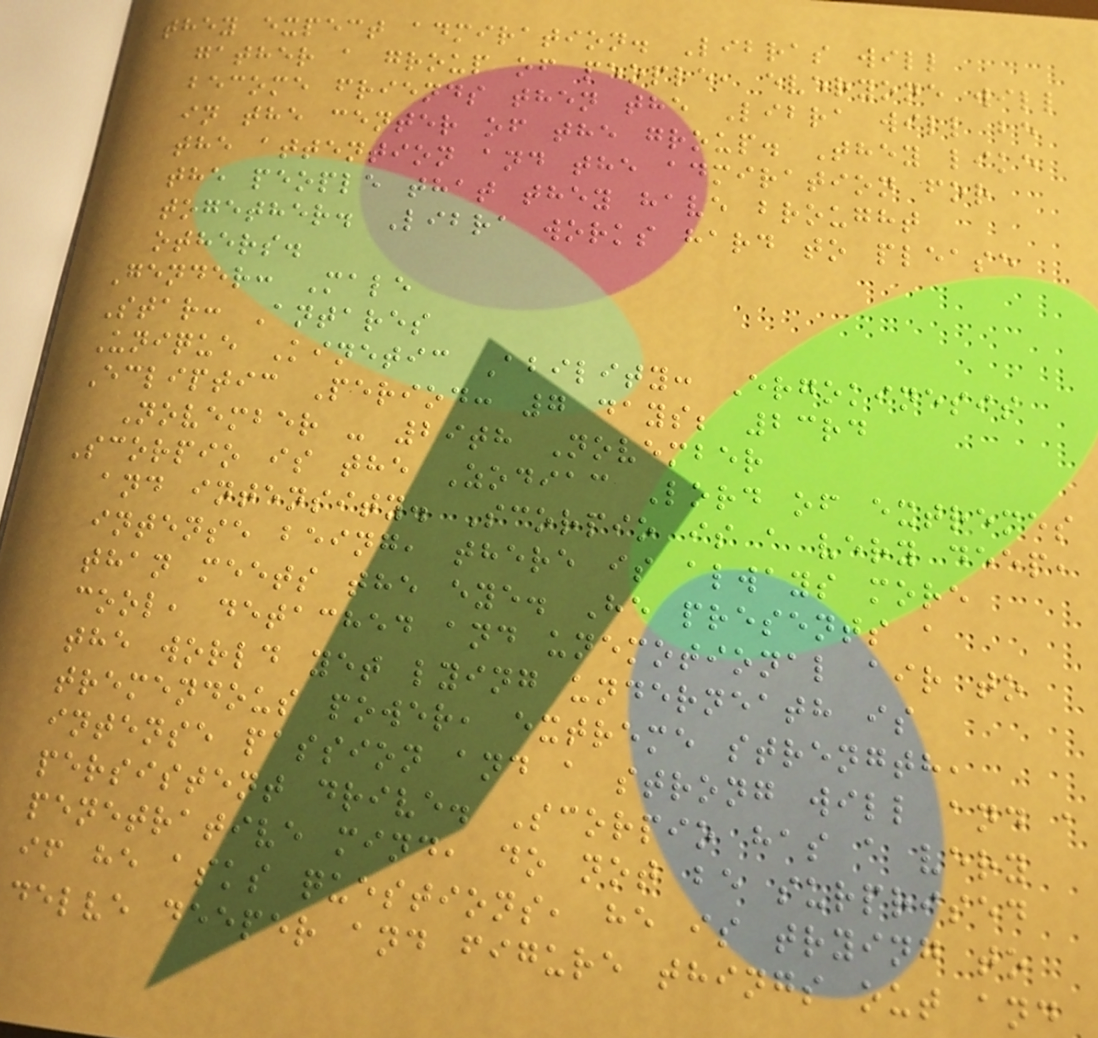they expect admiration. Libras will
gather a group of people, everyone will
become friends then the Libra will be
in the center of the group. They like
the attention and the admiration for
the people that they have brought
together. Libra works hard to please
others.
Gender: Male
Star: Antares
Unique Kinetic Ability: Ergokinesis
Ecliptic Period: 7 days; 23rd
November - 29th November
Scorpio is the Zodiac Lord of extremes
and intensity. Scorpio is a very deep,
intense being, there is always more
than meets the eye. He presents a
cool, detached and unemotional air to
the world yet lying underneath is
tremendous power, extreme strength,
intense passion and a strong will and a
persistent drive. Scorpio has a very
penetrative mind, do not be surprised
if he asks questions, he is trying to
delve deeper and figure things out and
